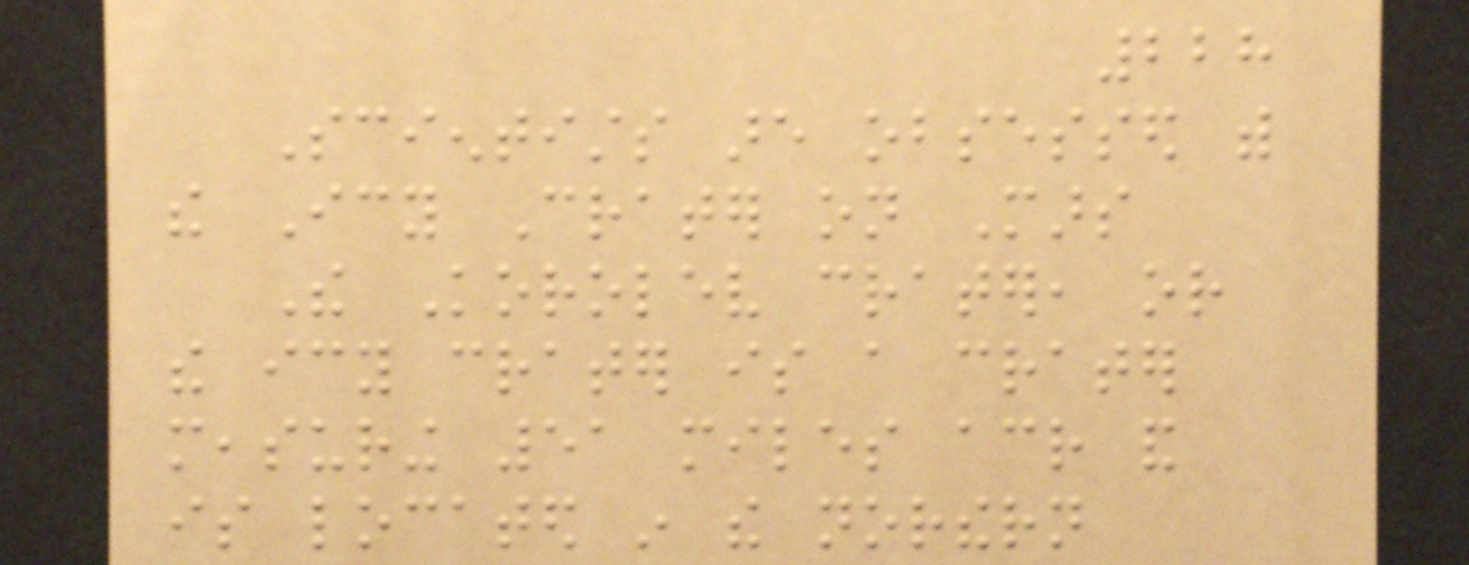228
Scientists are obsessed with
the Icy Crater on Mars
The Korolev crater, or
the icy crater is a crater
measuring 51 miles across and
is located in the northern
